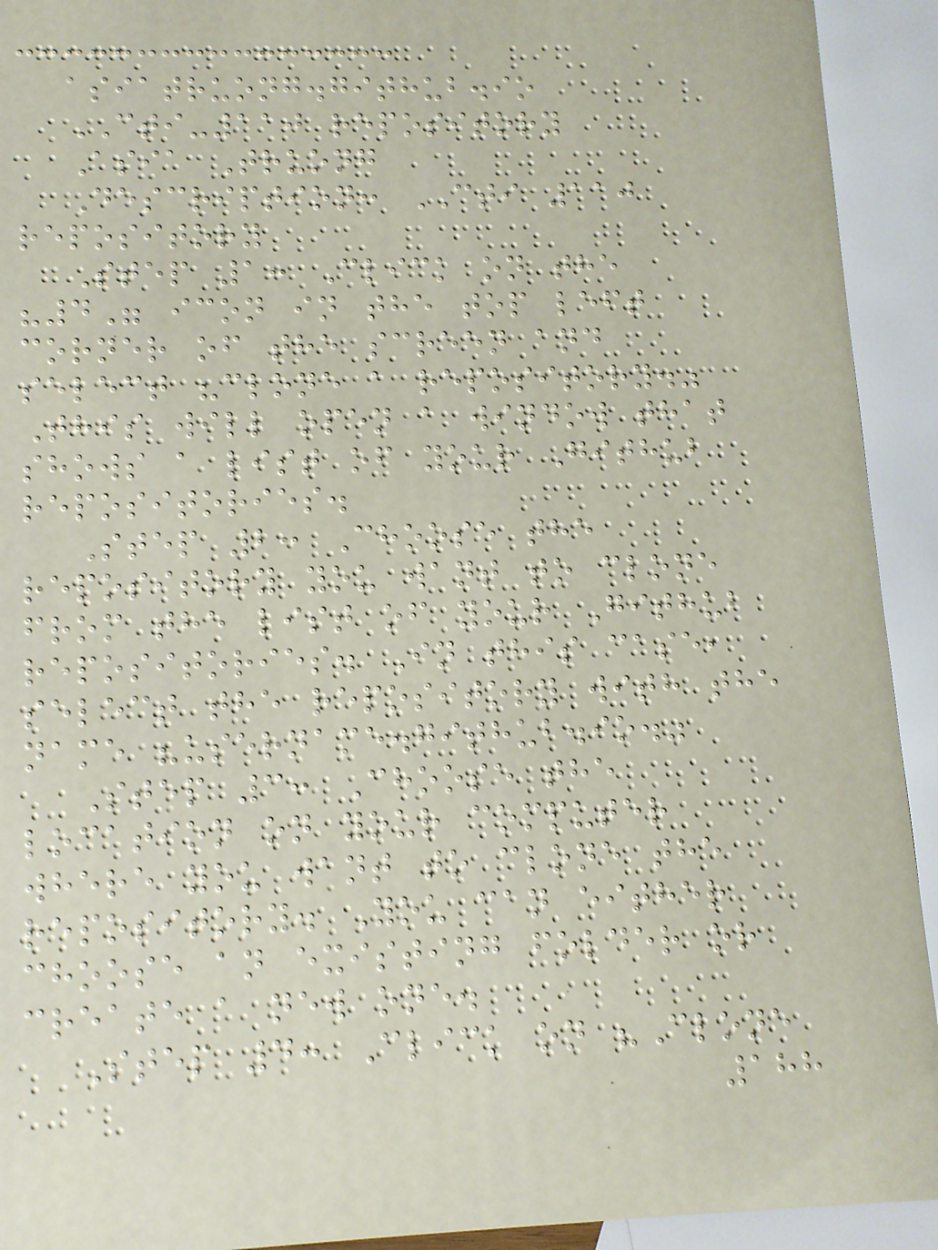asiatruong.github.io
CTI-110 repository
Asia Truong
Description: CTI 110
repository
Step 1: Click on the
"4" icon in the top left
corner of the screen and
select "clone a repository."
This will open a window that
shows a list of your Github
repositories.
Step 2: Choose the
repository you want to clone
from the list of your Github
repositories. In this case,
select the repository with the
name "username.github.io."
Step 3: Choose the
location on your computer
where you want to clone the
repository. You can either
choose an existing folder or
create a new one.
Step 4: Click on "Clone
188
